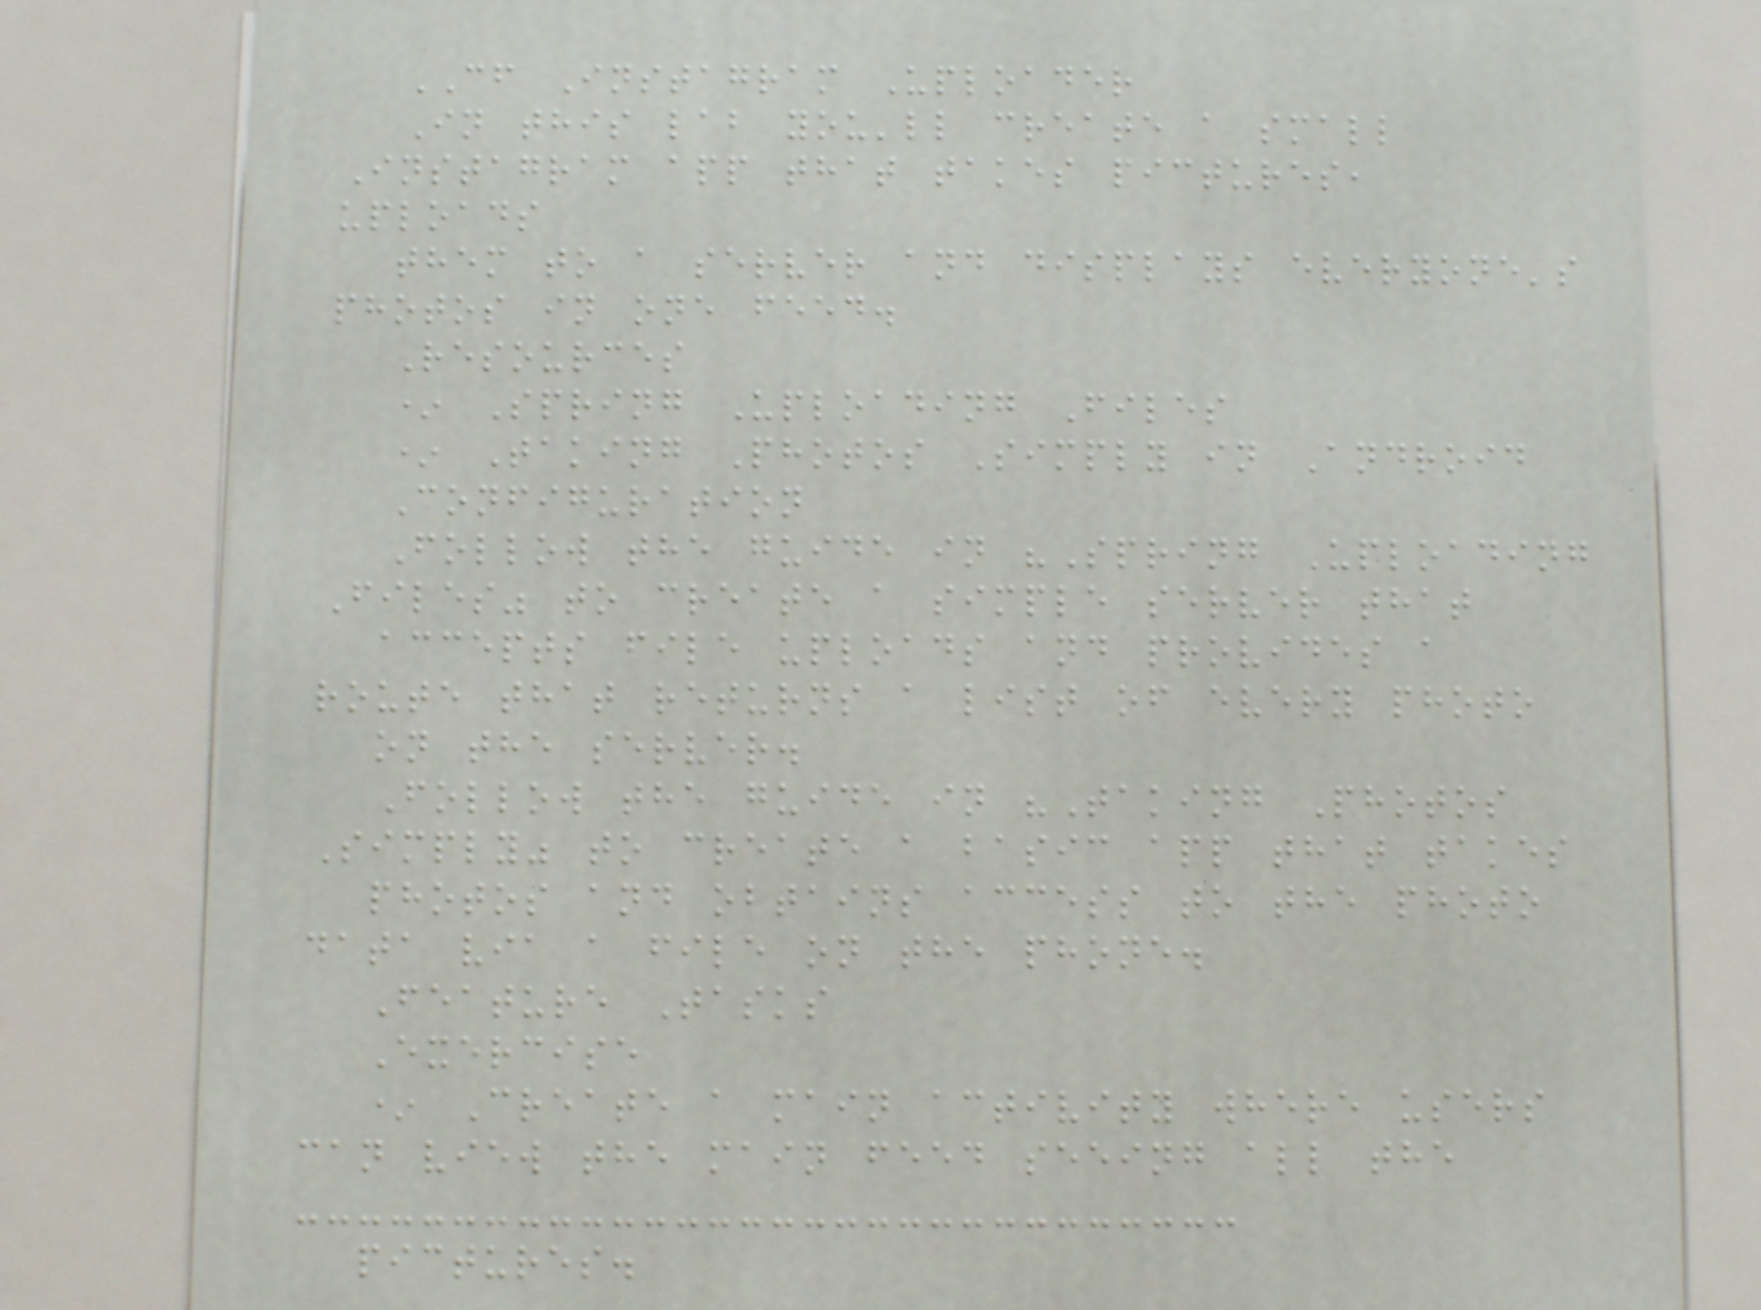CF Instagram Uploader
In this lab you'll create a small
Instagram app that takes pictures,
uploads
them to a server and displays everyone's
photos in one feed.
Resources
* Spring Uploading Files
* Taking Photos Simply in Android
Configuration
Follow the guide in "Spring Uploading
Files" to create a simple server that
accepts file uploads and provides a
route that returns a list of every photo
on the server.
Follow the guide in "Taking Photos
Simply" to create a basic app that takes
photos and obtains access to the photo
data via a file on the phone.
Feature Tasks
Exercise
* Create a main activity where users
can view the main feed seeing all the
pictures.
